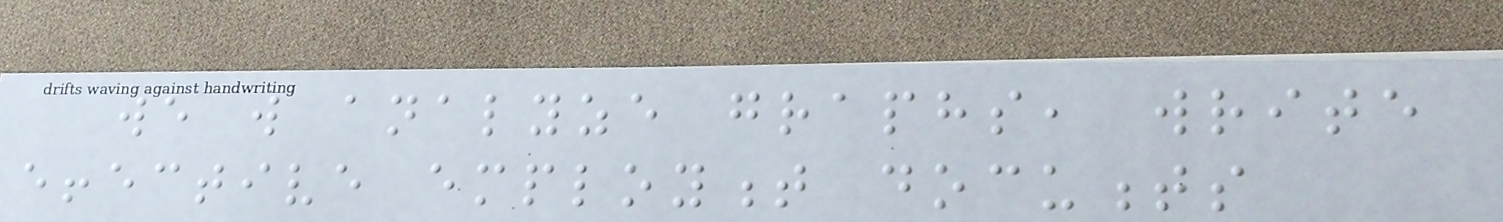we will analyze graphs, write
effective employment documents
